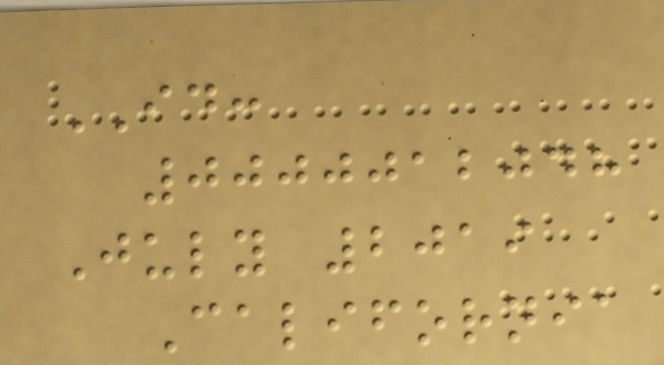ID:
0000012048
July 2019
California
